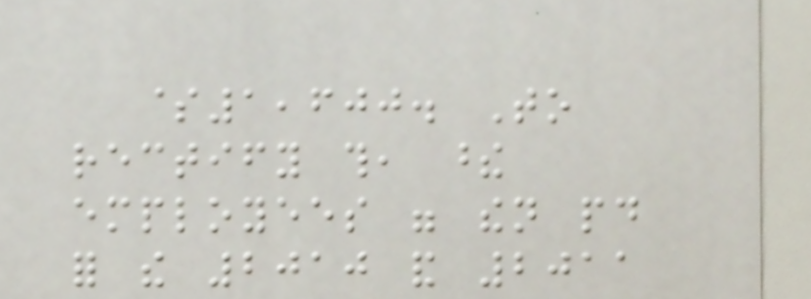$1,600. To
rectify this, these
employees were then paid
for the 2010 and 2011
